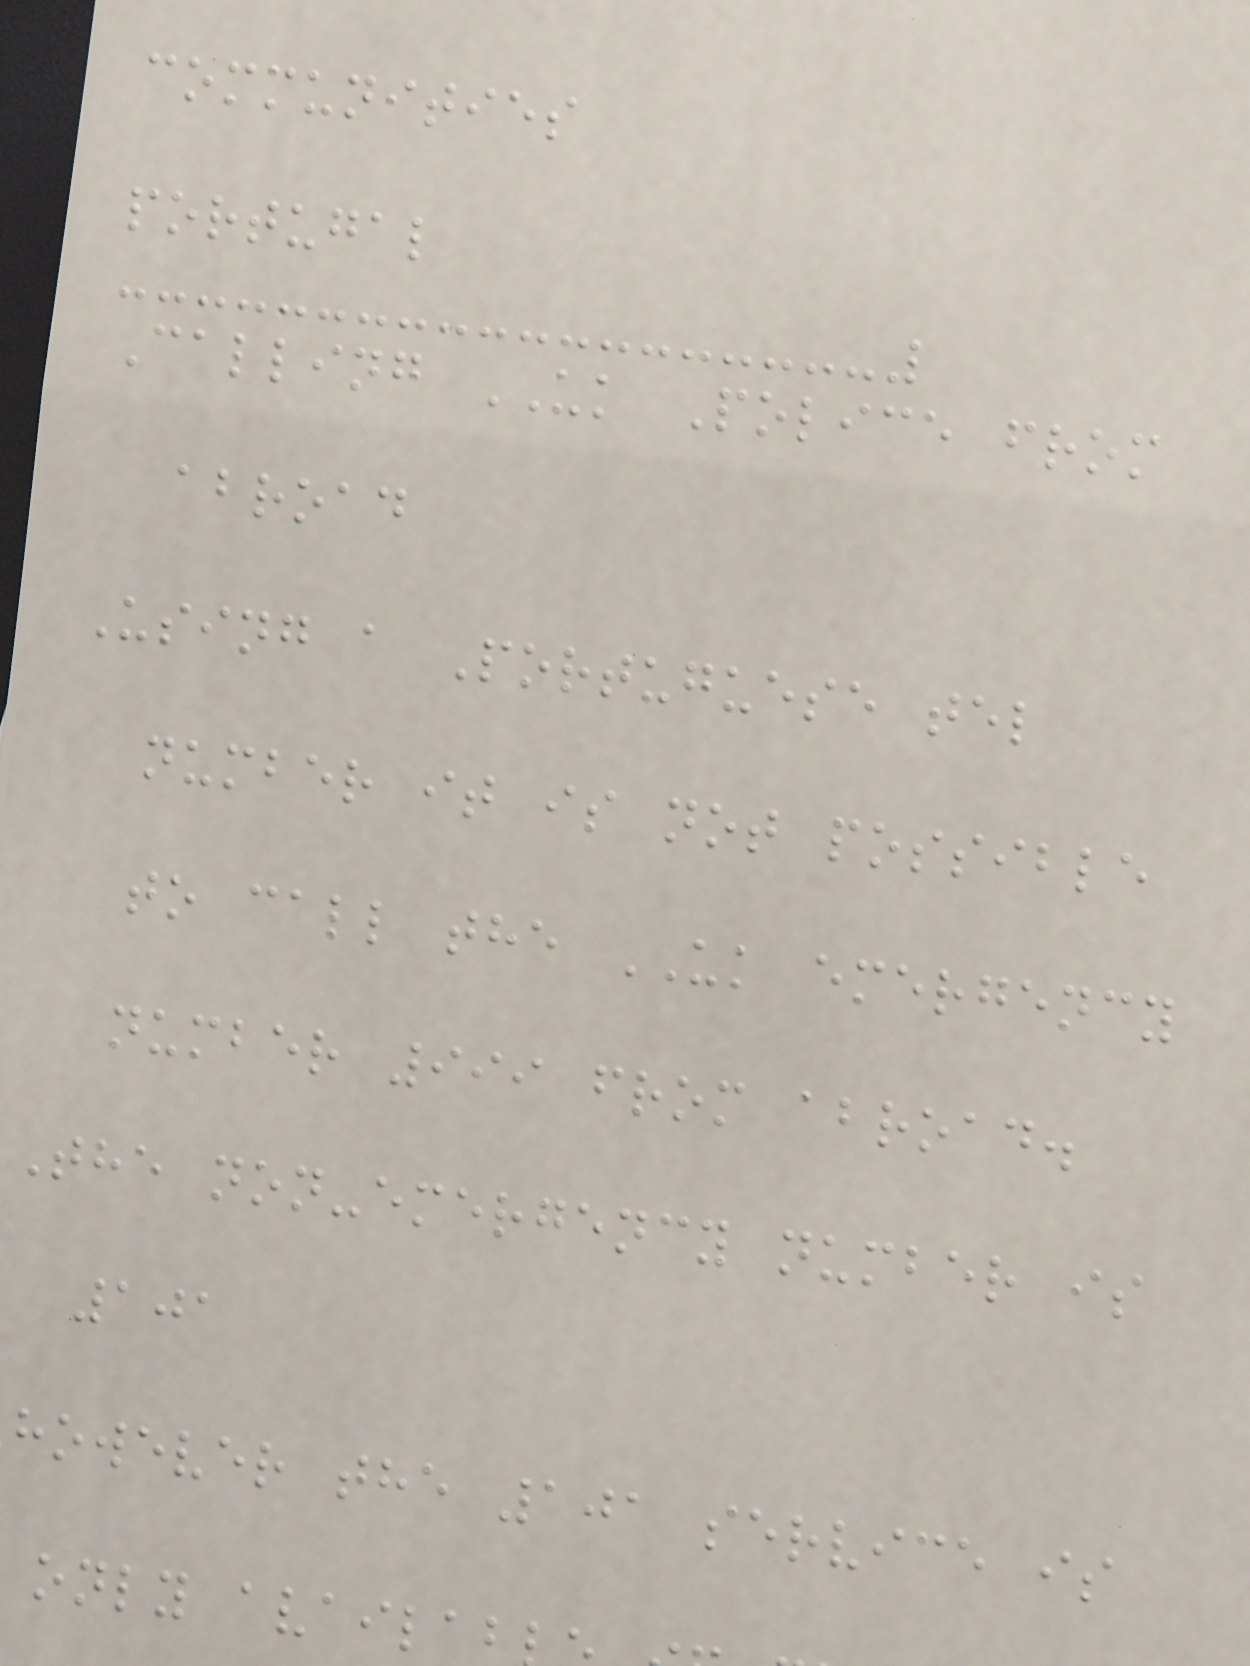communities
portugal
Calling UK Police from
abroad
Using a Portuguese tel
number it is not possible
to call the UK emergency
number 999 from abroad.
The non-emergency number is
101
however the 101 service is
only availa
